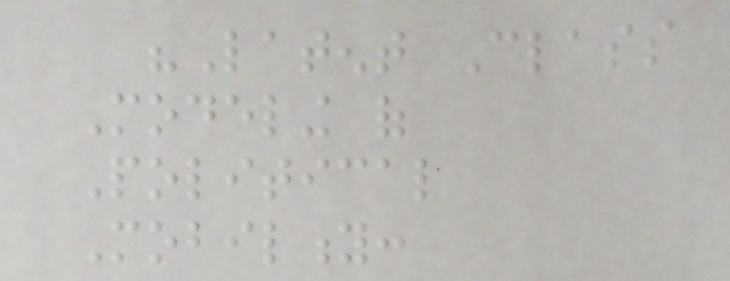"Latent Class
Modeling of
Political
Mobility:
